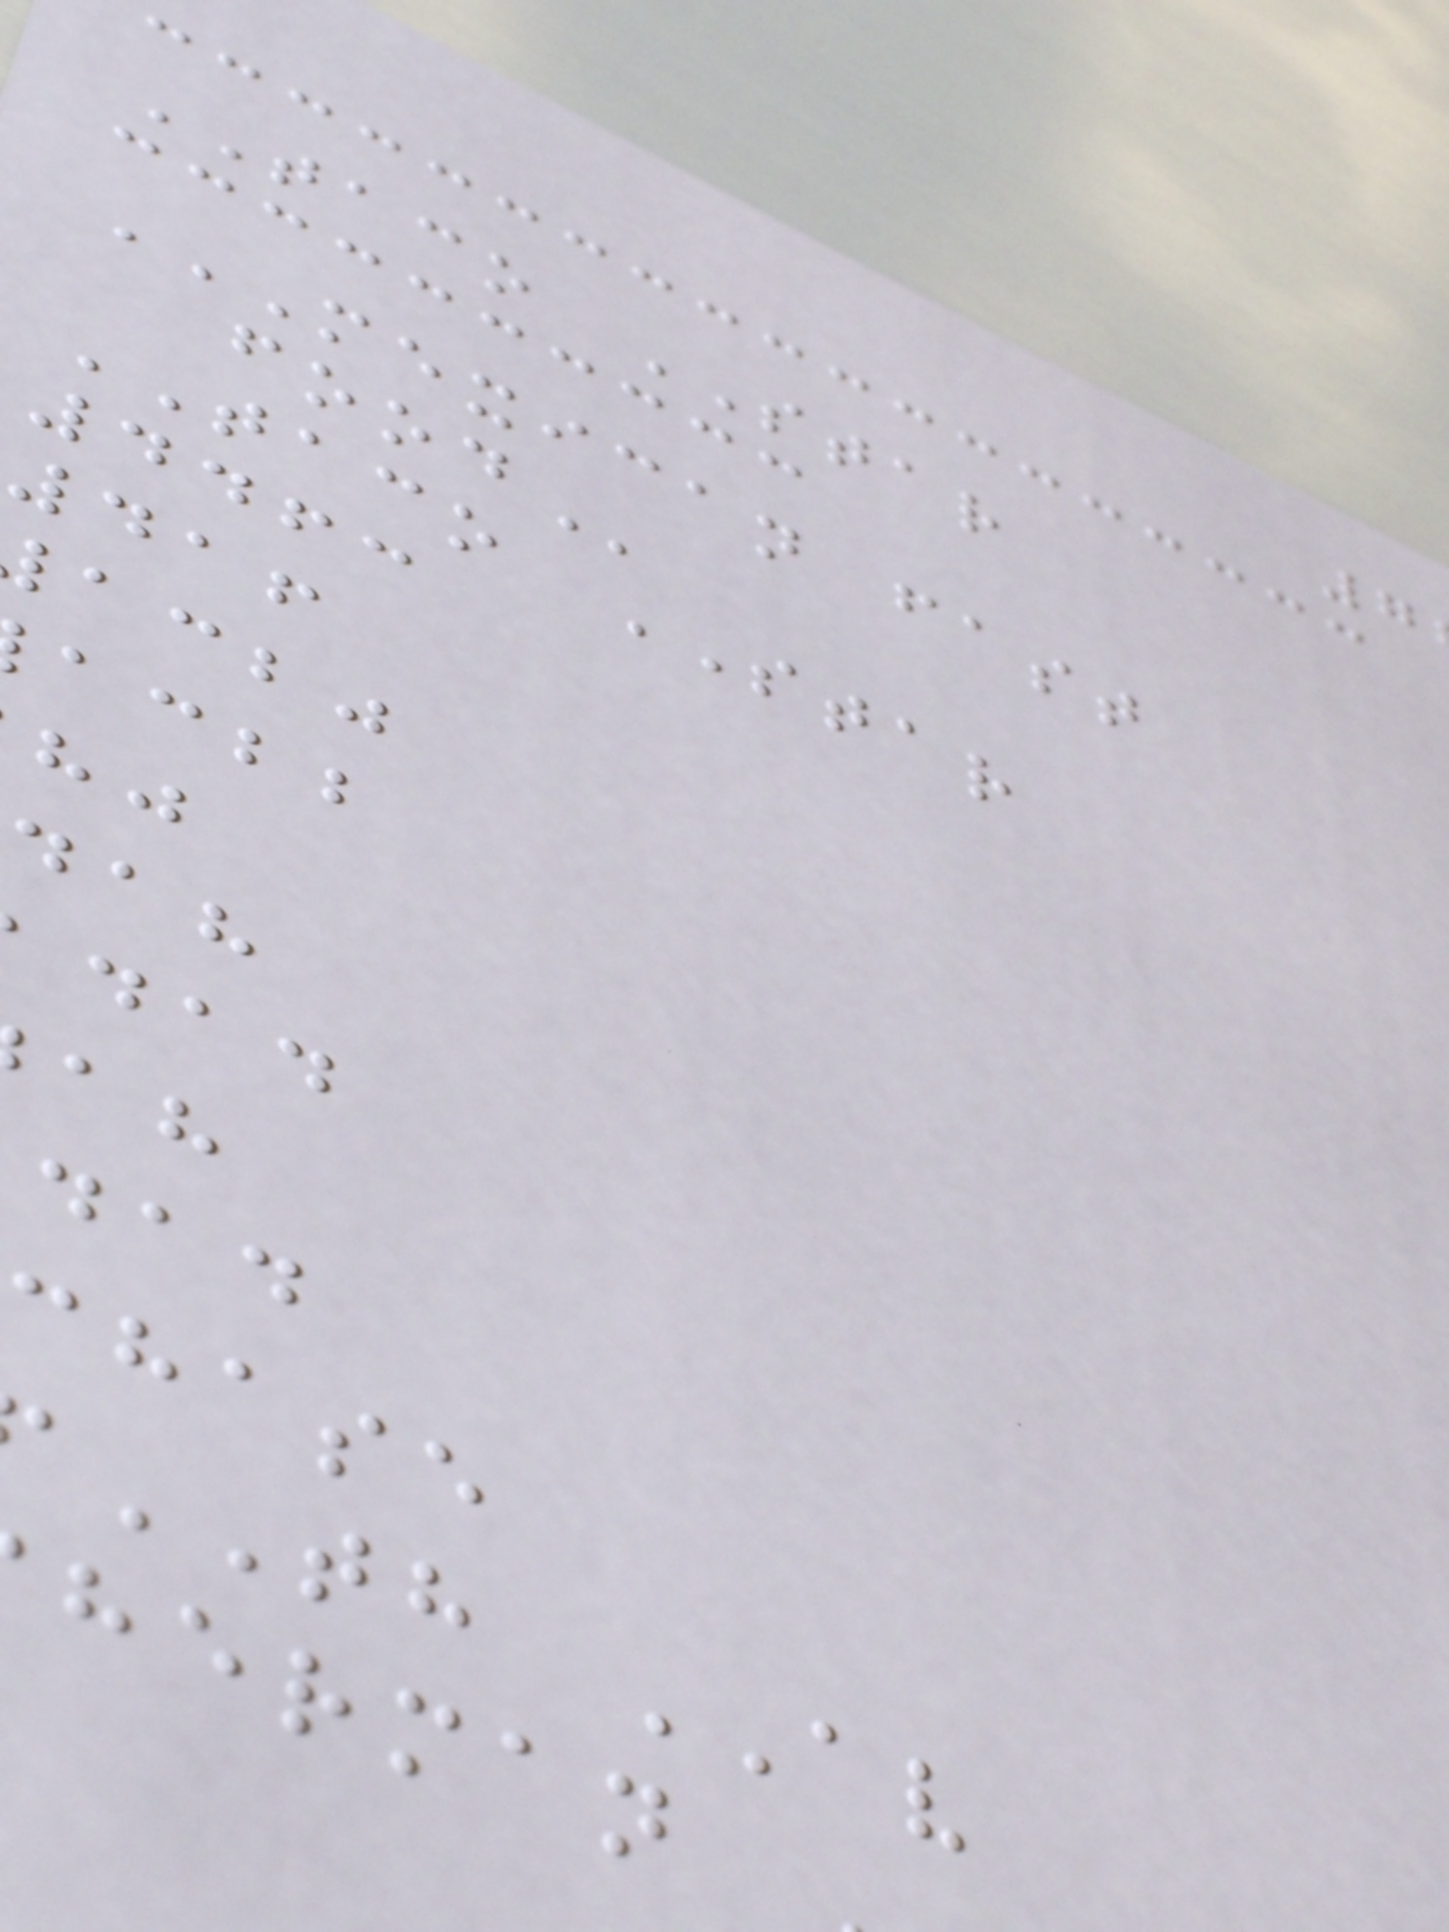TACO STAR
MEXICAN FAST
TACO STAR
4463
416
acbj
acbb
chase
TH AV
herman
